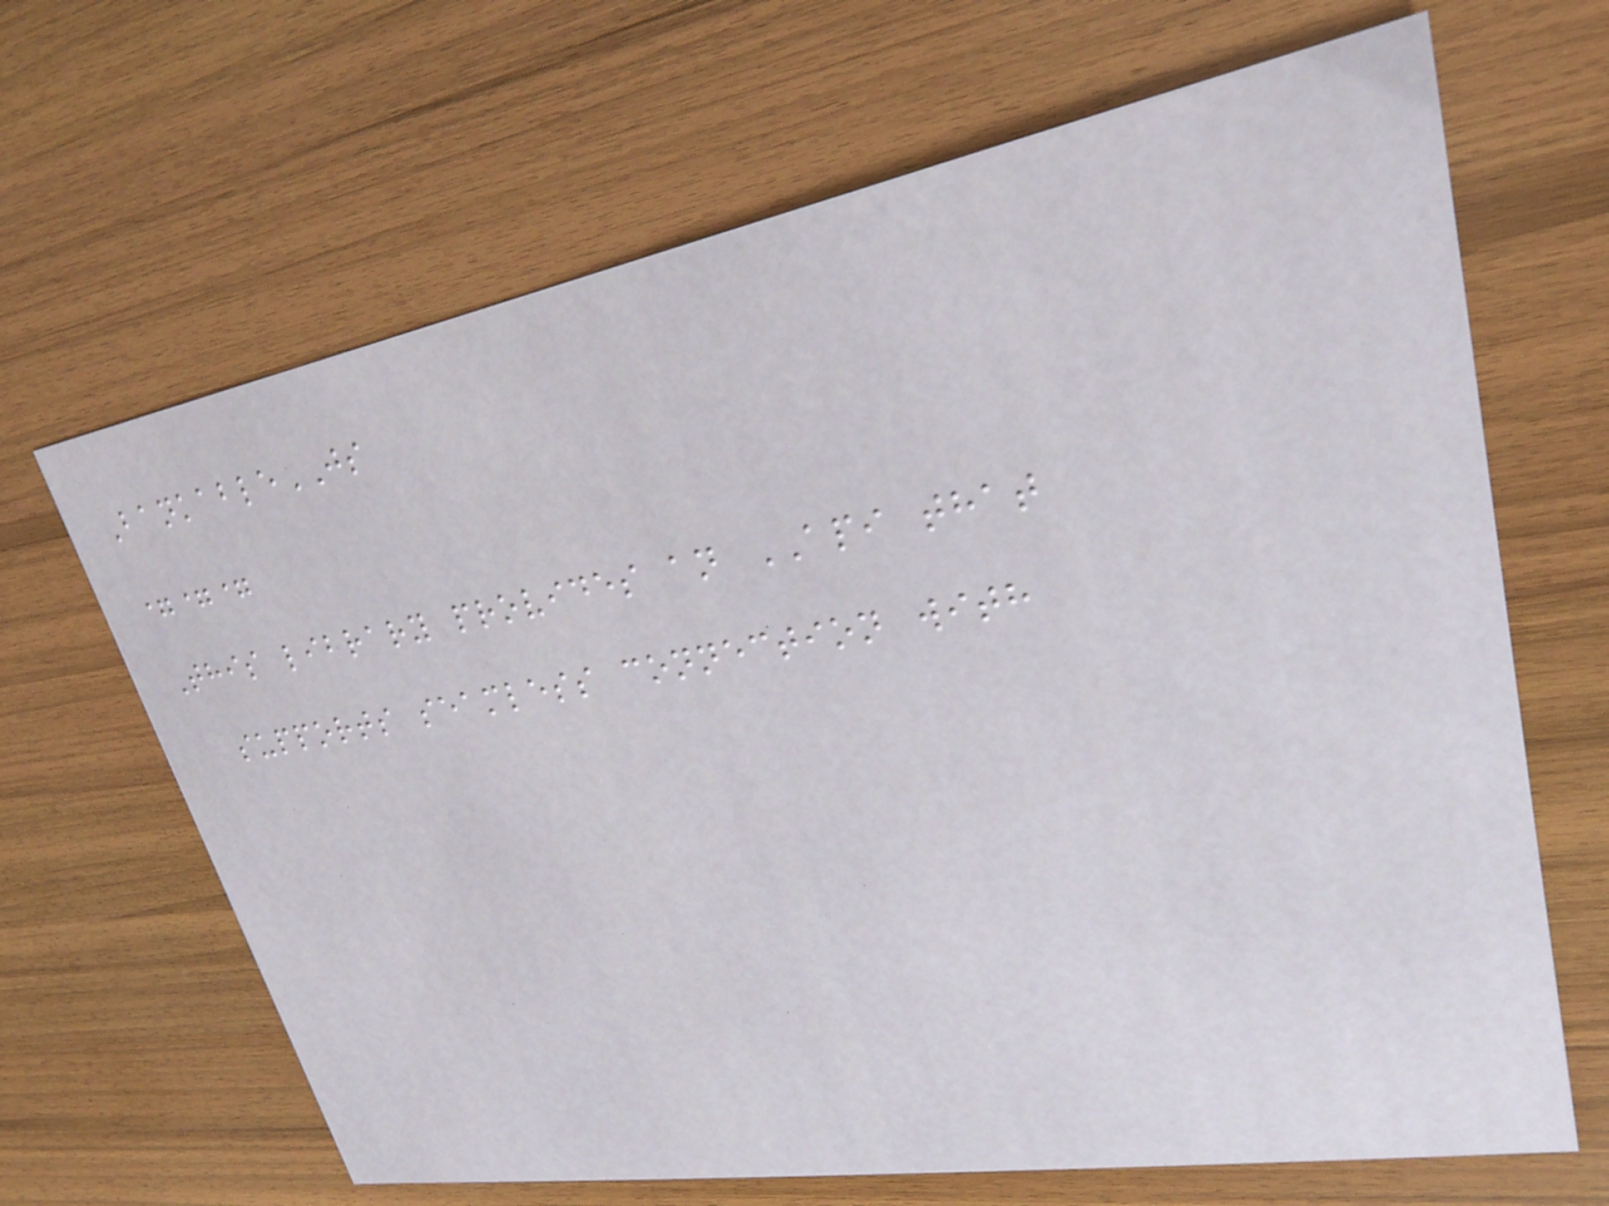BankableJS
===
This library provides an API that
supports seamless connection with
